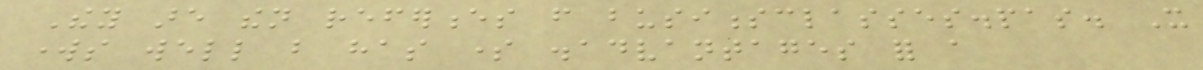They are then references from businessclasses.pas. It
works well but has some disadvantages for a
